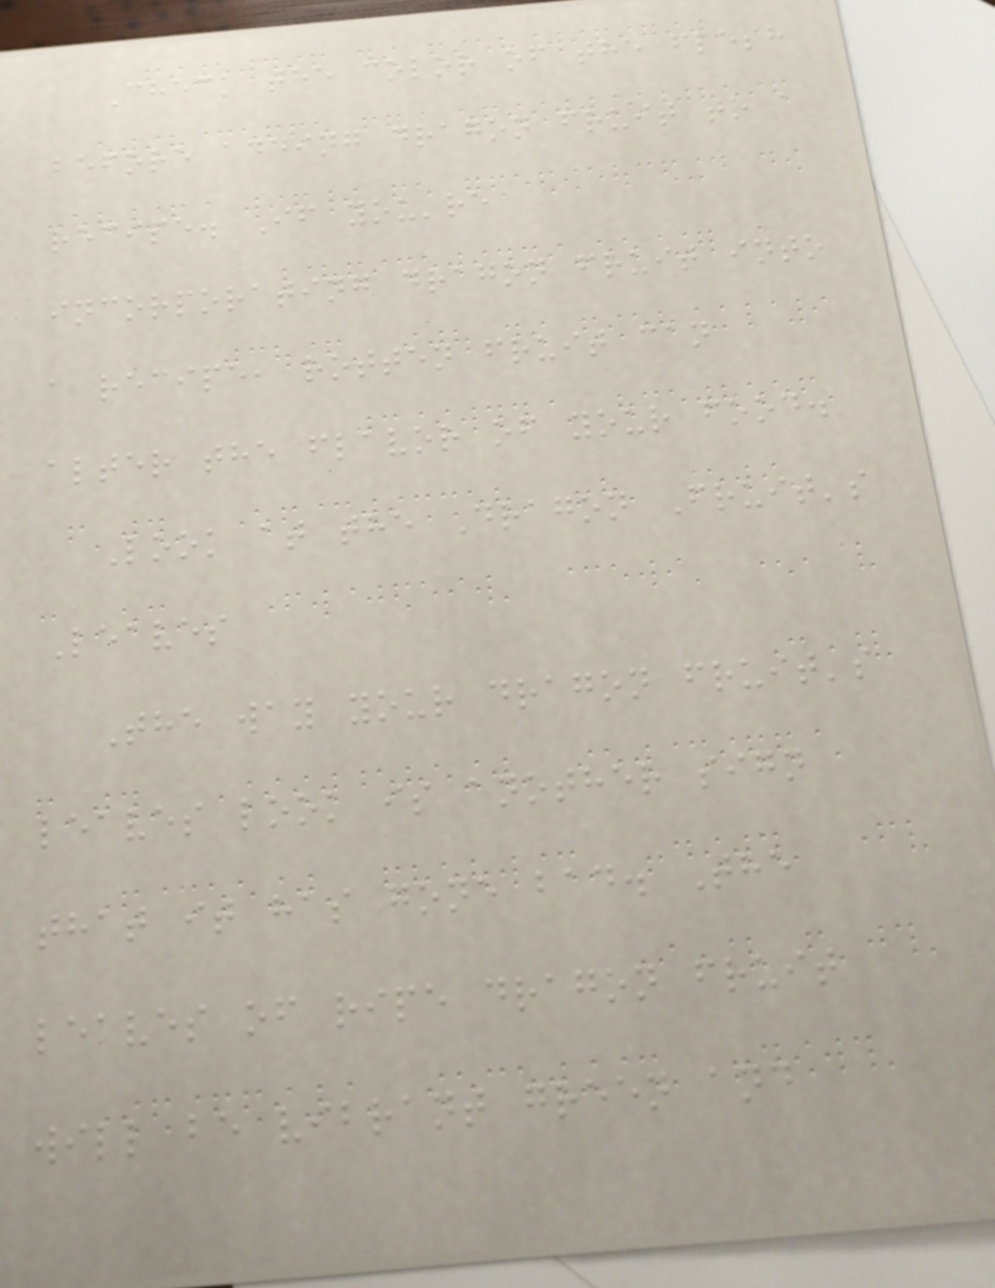Check the color of the flesh
before adding dragon fruit to a
recipe. If you're
incorporating dragon fruit into
a recipe, rotten fruit can
alter the flavor of your food.
Look at the Dragon Fruit's
Leaves
The way your dragon fruit's
leaves look is another sign
that it has gone bad. The
leaves of ripe dragon fruit
will be vibrant green and
